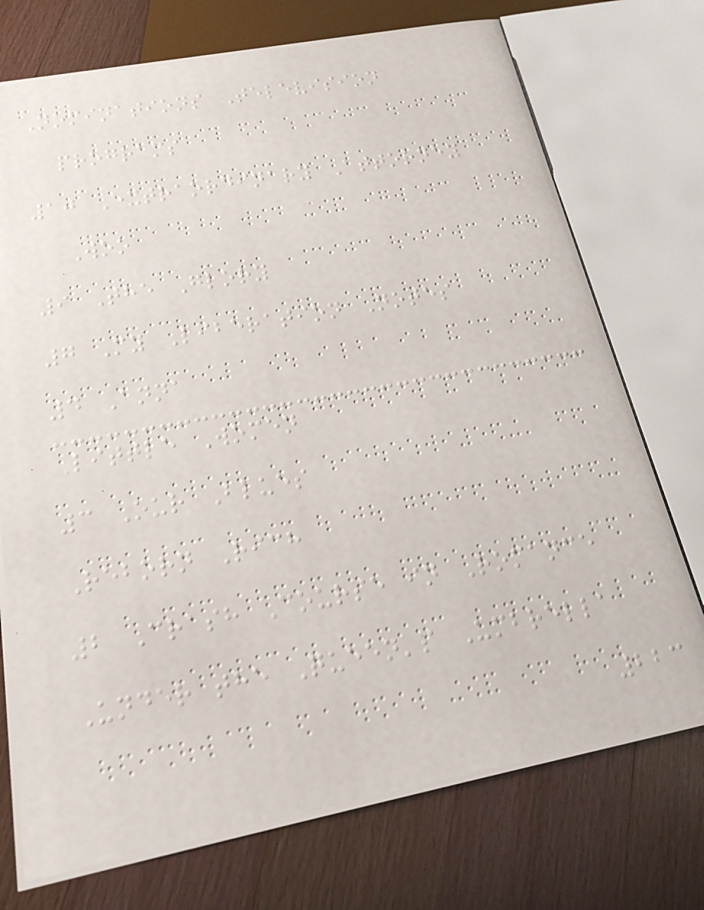Nominations Television
programs
10 Extraordinary Attorney
Woo
9 The Glory
7 My Liberation Notes
4 Anna
Little Women
3 Our Blues
Reborn Rich
2 Crash Course in Romance
Under the Queen's Umbrella
223
